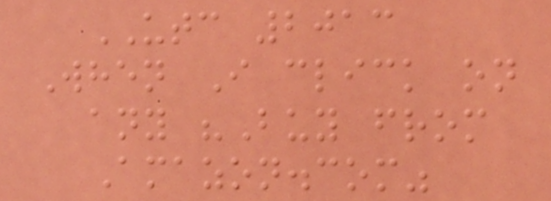UTC 2013
When I click on
any "Buy from
Amazon.com"
